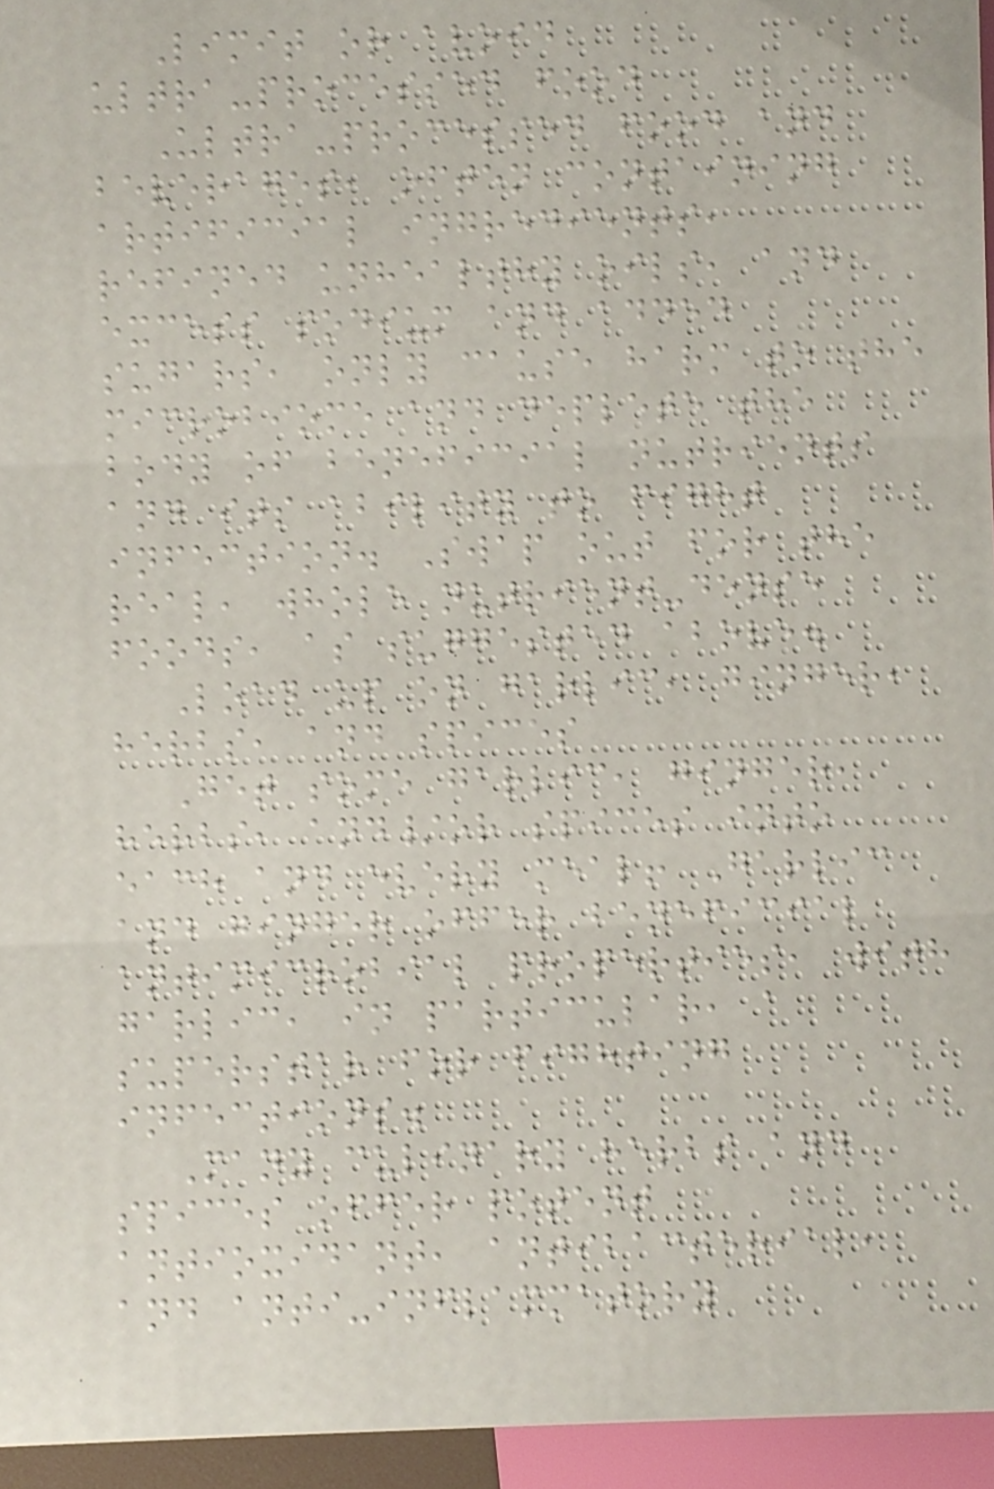Limit or avoid
ultra-processed food
Ultra-processed food and
beverages, often containing
artificial ingredients,
refined unhealthy oils, and
excess sodium and added
sugars, only cause harm to the
microbiome and deplete the
body of beneficial nutrients
and its ability to fight
infection. Swap out for the
real, whole nutrient-dense
foods, as suggested above.
Load up on garlic, ginger,
herbs, and spices
Get some garlic, ginger,
herbs, and/or spices into
each and every meal! Garlic
and ginger offer beneficial
antimicrobial properties, with
garlic, in particular, a
superstar for fighting
infections.
Many culinary herbs and
spices offer potent
antioxidant, antibacterial,
and anti-inflammatory
